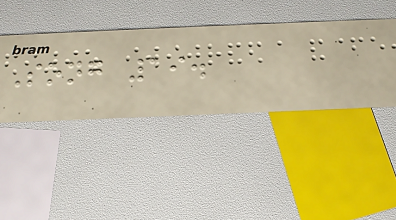Song 19.
